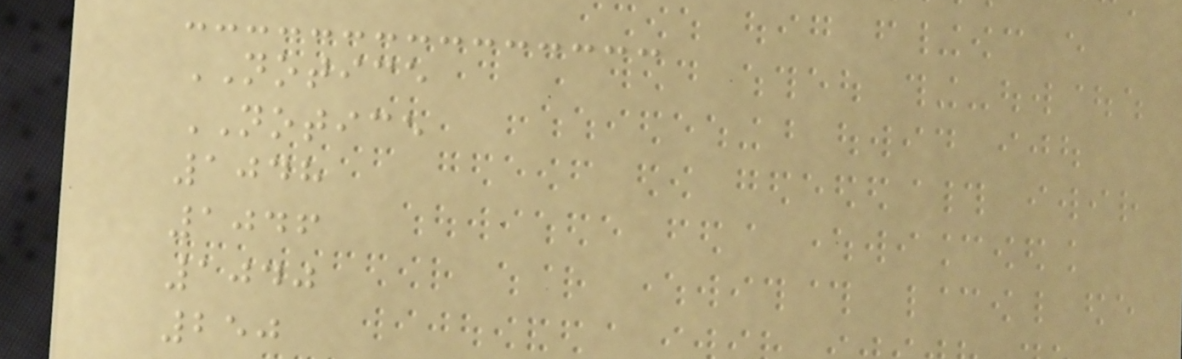NOTICE
NOTICE
1048
1046
1040
250
